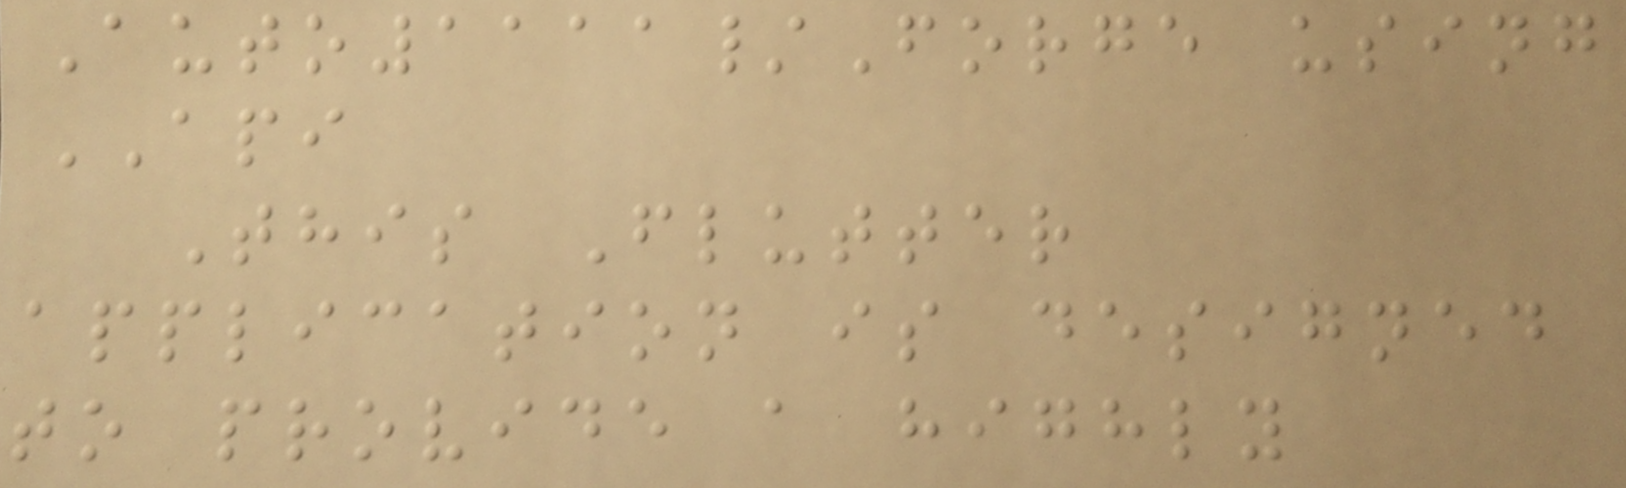Auto1111/Forge using
API
This Flutter
application is designed
to provide a highly
